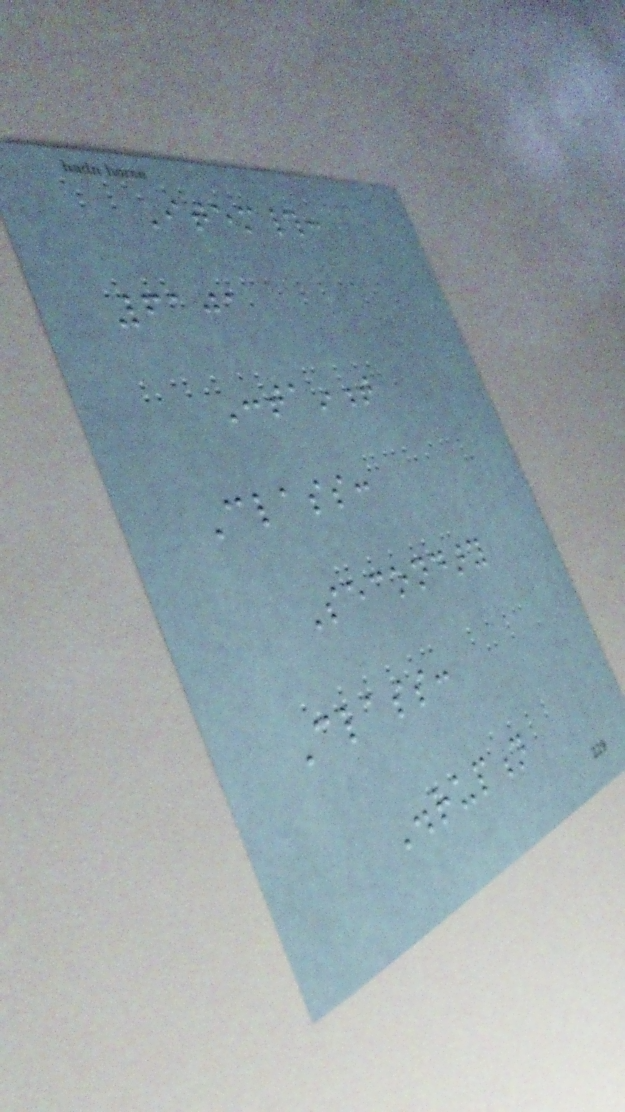Item#:
6101
Containment
Class:
Secondary
Class:
Disruption
